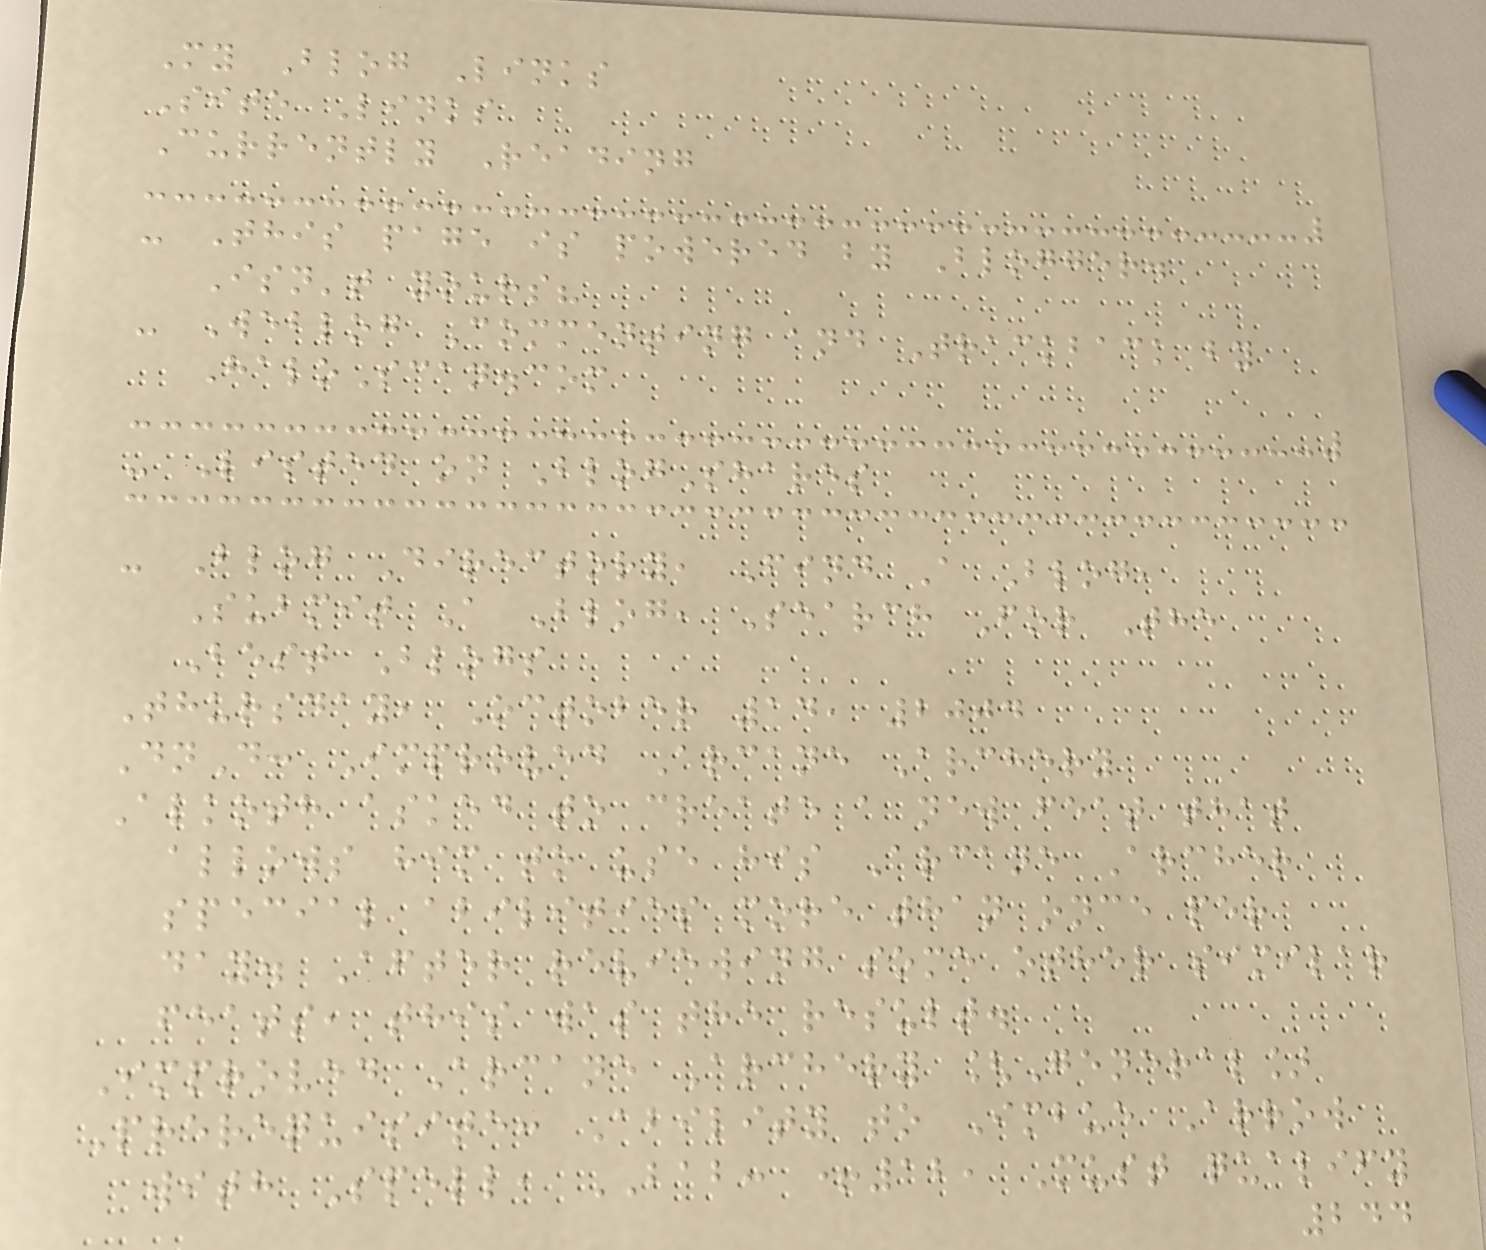My Blog Links
Site Links
Currently Reading
- This page is powered by Blogger.
Isn't yours?
- Weblog Commenting and Trackback by
HaloScan.com
- Listed on BlogShares
- Blog Directory, Find A Blog,
Submit A Blog, Search For The
Best Blogs
Thursday, October 14, 2004
DnD: Improved Arcane Archery
Alkoth asked to create a new feat that
allows him to use his Arcane Archer
special abilities more than once per
day. After reviewing some other similar
feats, this was the result.
Improved Arcane Archery [General]
Prerequisite: Ability to Imbue Arrow
with Spell, BAB: +12, Must qualify
244
